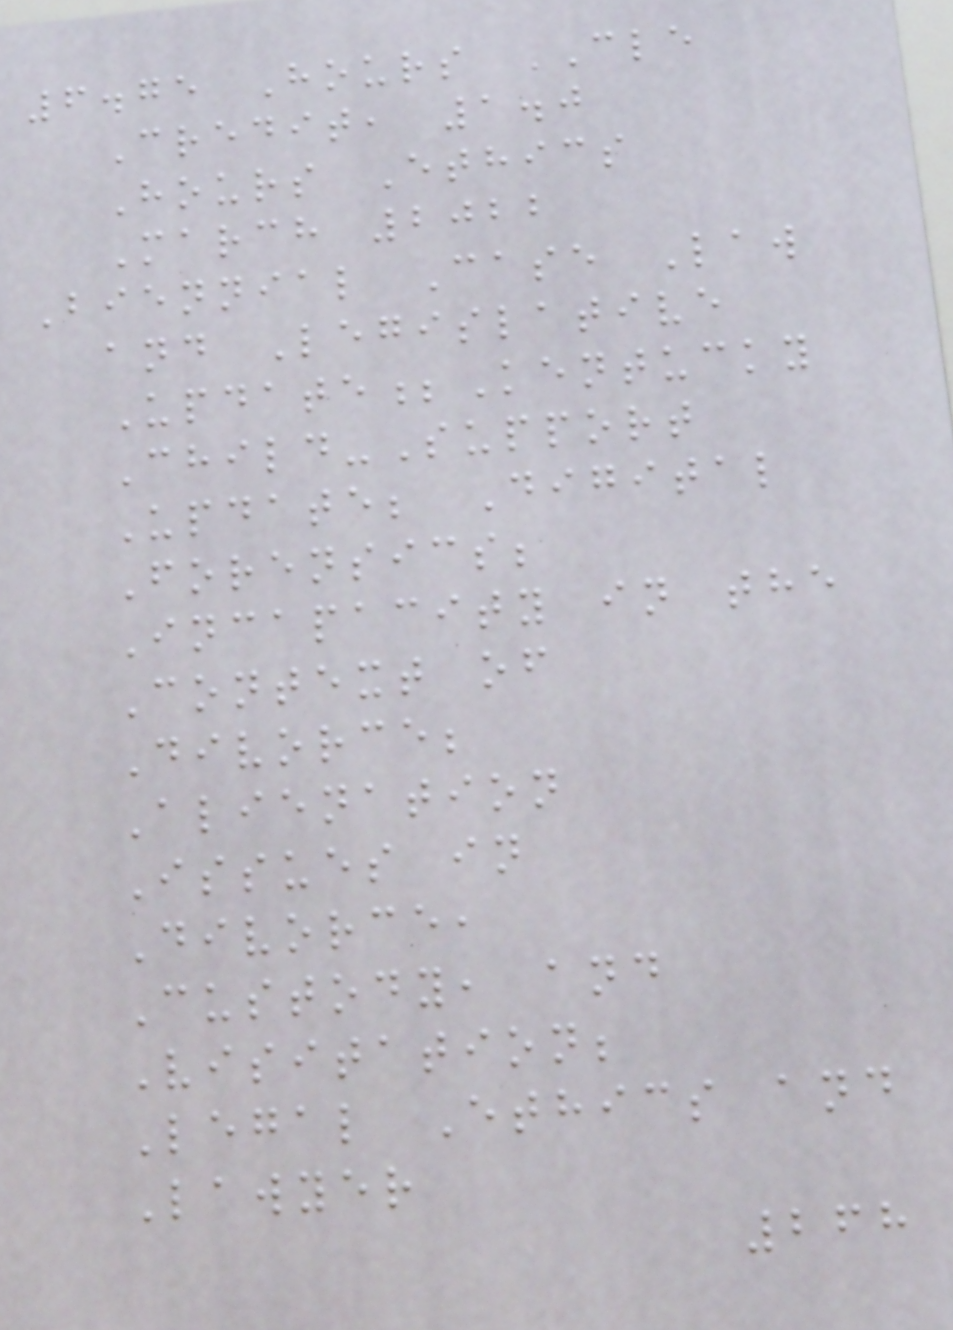6.75 Hours CLE
Credit, 1.0
Hours Ethics
March 2022
Biennial Case Law
and Legislative
Update;Kentucky
Child-Support
Update; Digital
Forensics;
Incapacity in the
Context of
Divorce;
Alienation
Issues in
Divorce,
Custody, and
Visitation;
Legal Ethics and
Lawyer
268
